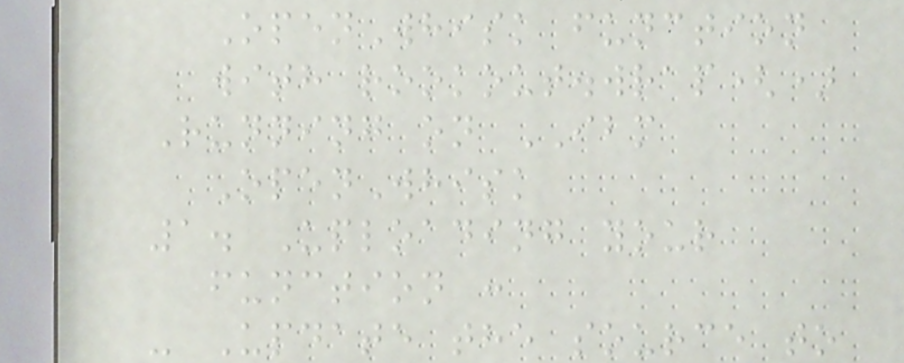OpenWhisk function
with rookout.wrap()
Running on IBM
OpenWhisk
1. Uploading your
function :
- Update the source to
